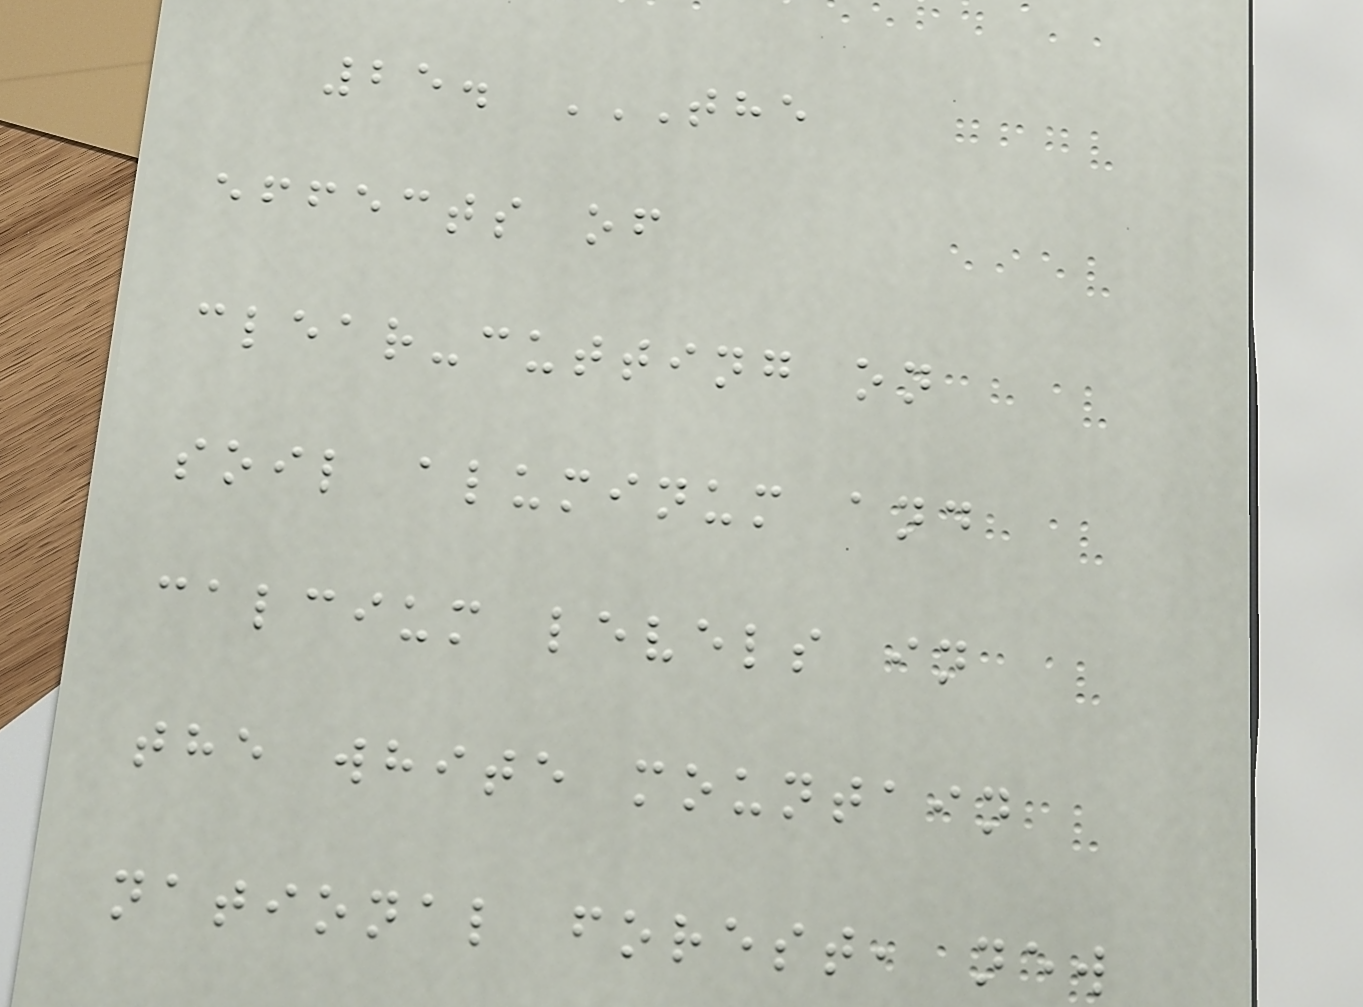25. THE
EFFECTS OF
CLEAR-CUTTING ON
SOIL ALUMINUM AND
CALCIUM LEVELS IN
THE WHITE MOUNTAIN
NATIONAL FOREST, NEW
